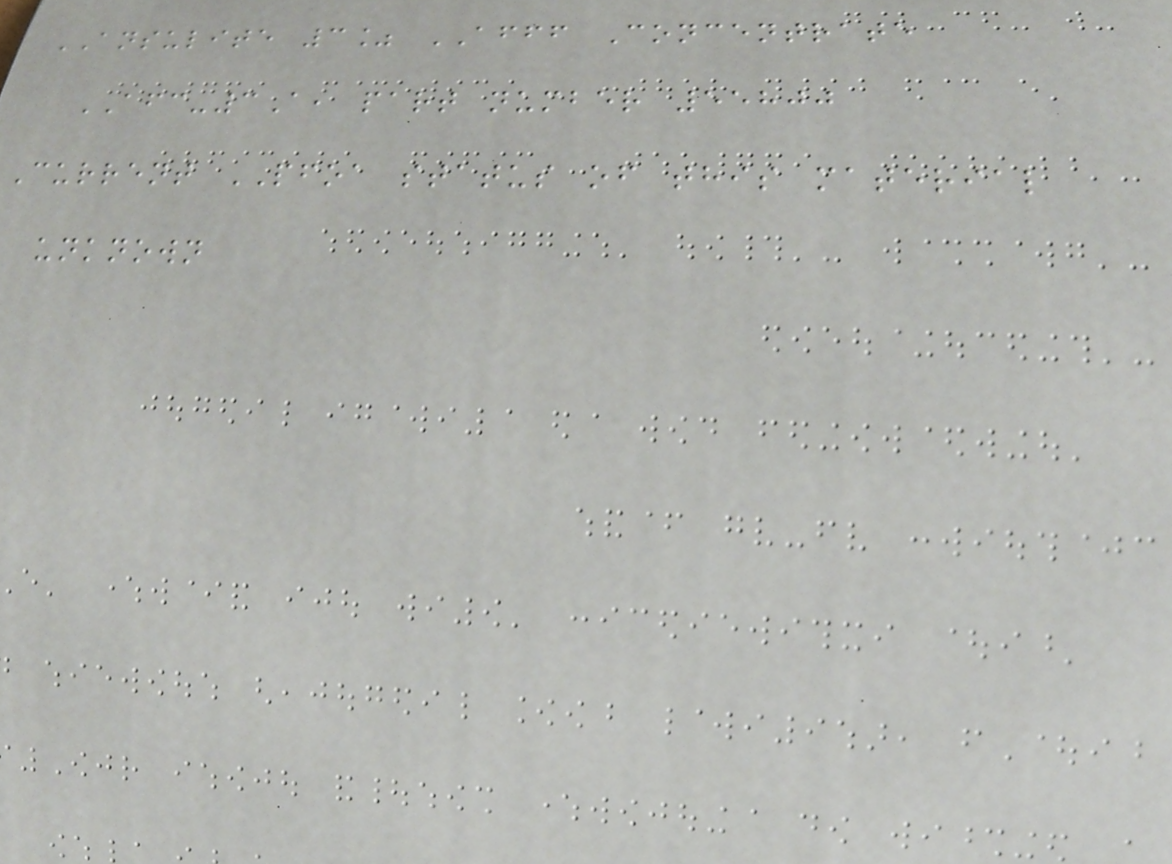ANSULITE 3% AFFF Concentrate
AFC-3A, part number 55800
Current PFOA status of this material
unknown
